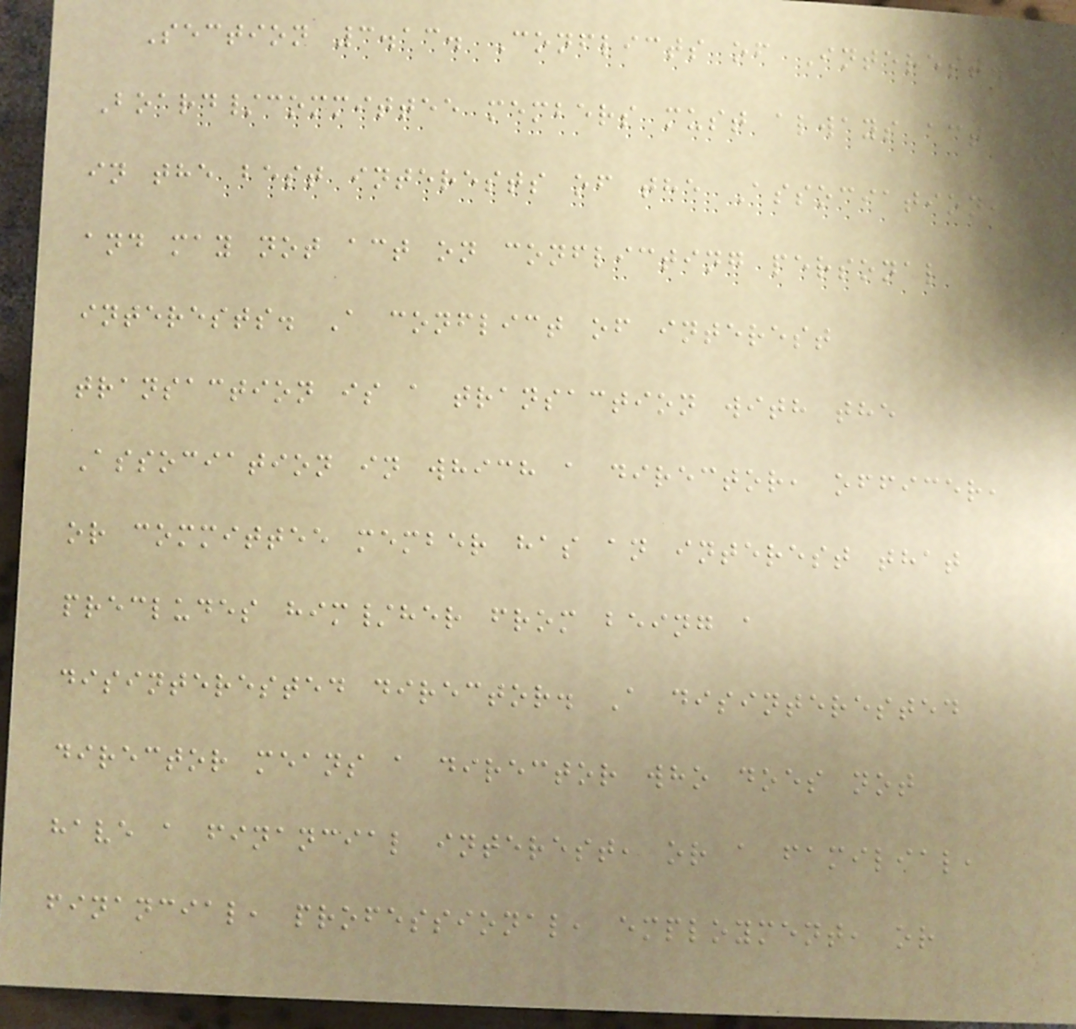Section 3.13. Conflicts of Interest.
Board/committee members must always act
in the best interests of the Association,
and may not act on conflicting personal
interests. A conflict of interest
transaction is a transaction with the
Association in which a director, officer,
or committee member has an interest that
precludes him/her from being a
disinterested director. A disinterested
director means a director who does not
have a financial interest, or a familial,
financial, professional, employment, or
